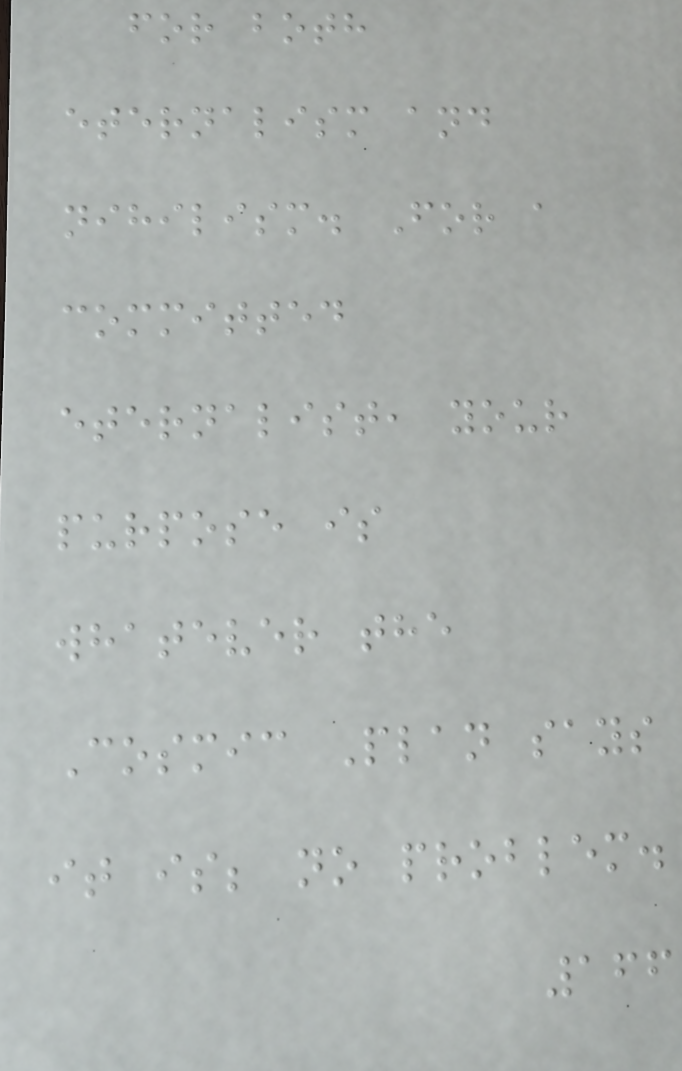for both
eternalism and
nihilism. For a
committed
eternalist, your
purpose is
whatever the
Cosmic Plan says
it is; no problem.
166
